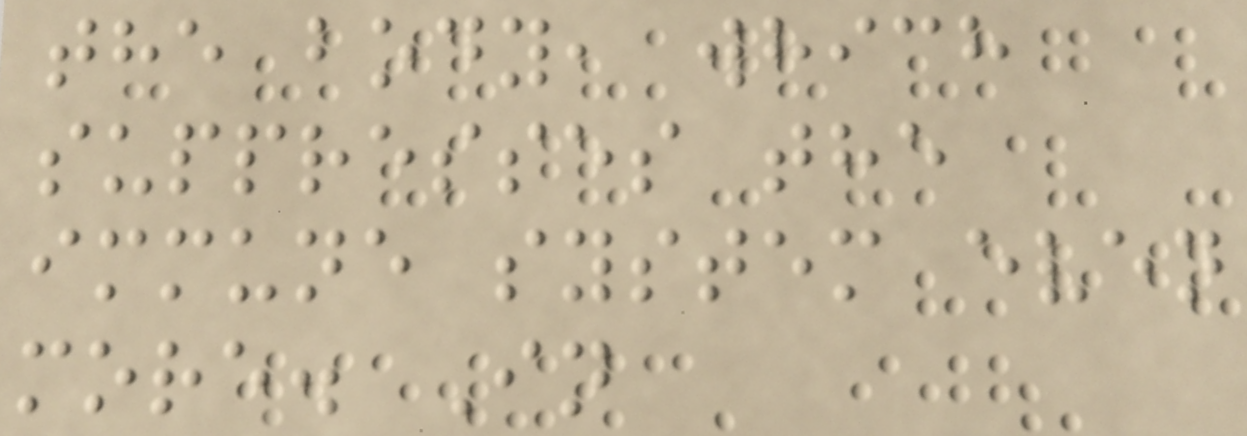the body, which
suppresses the
immune system even
more. In
